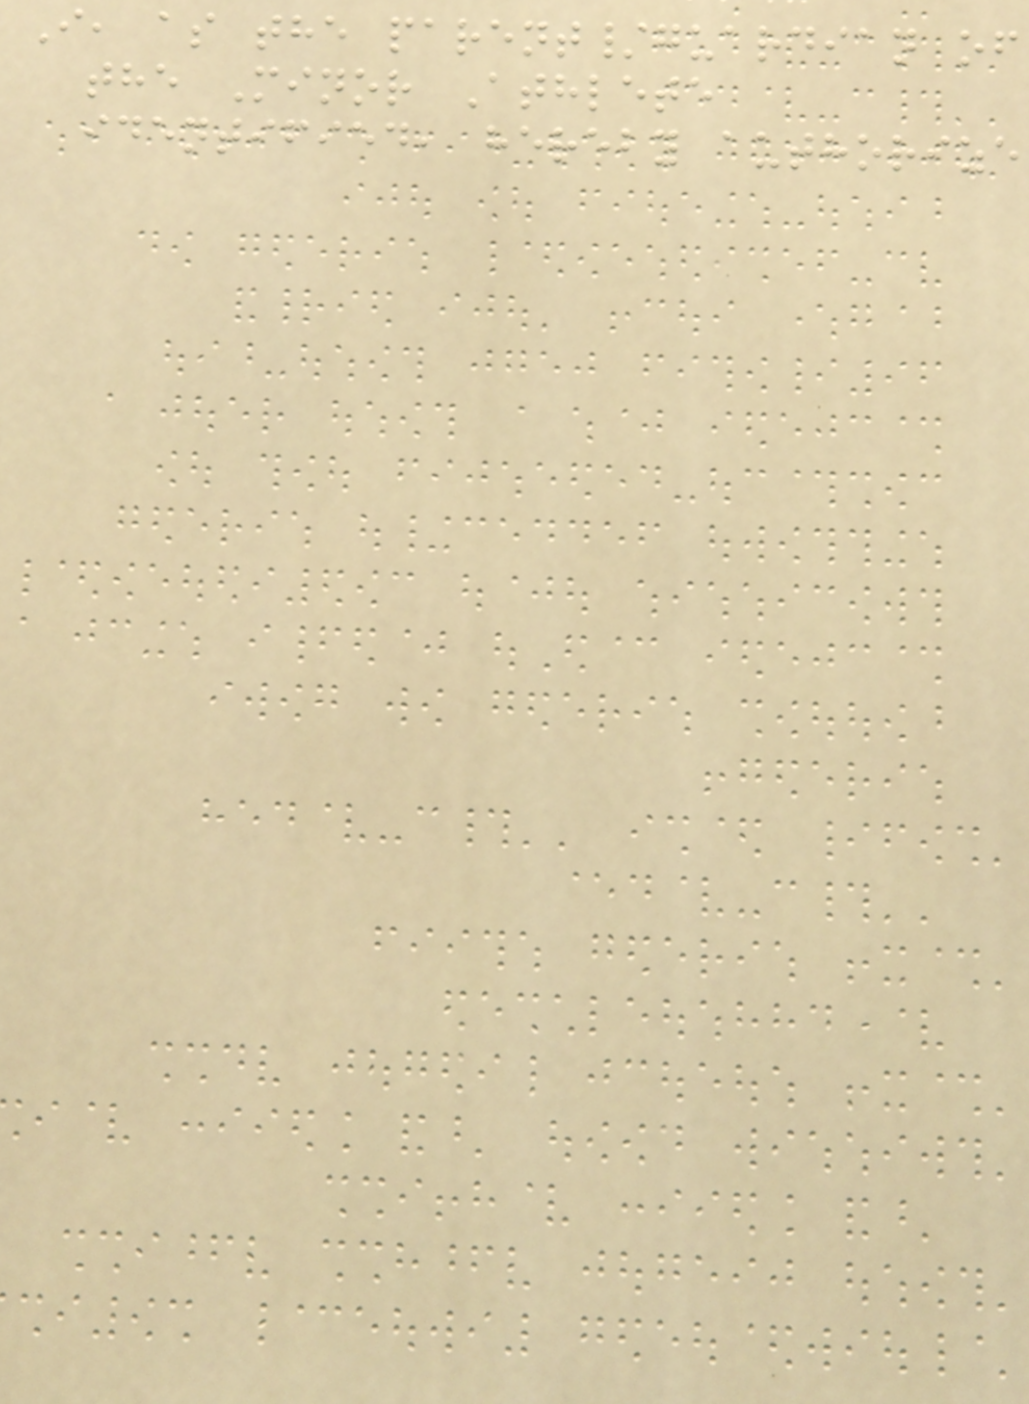I, as the parent/guardian of
the Minor Athlete
identified, hereby authorize
